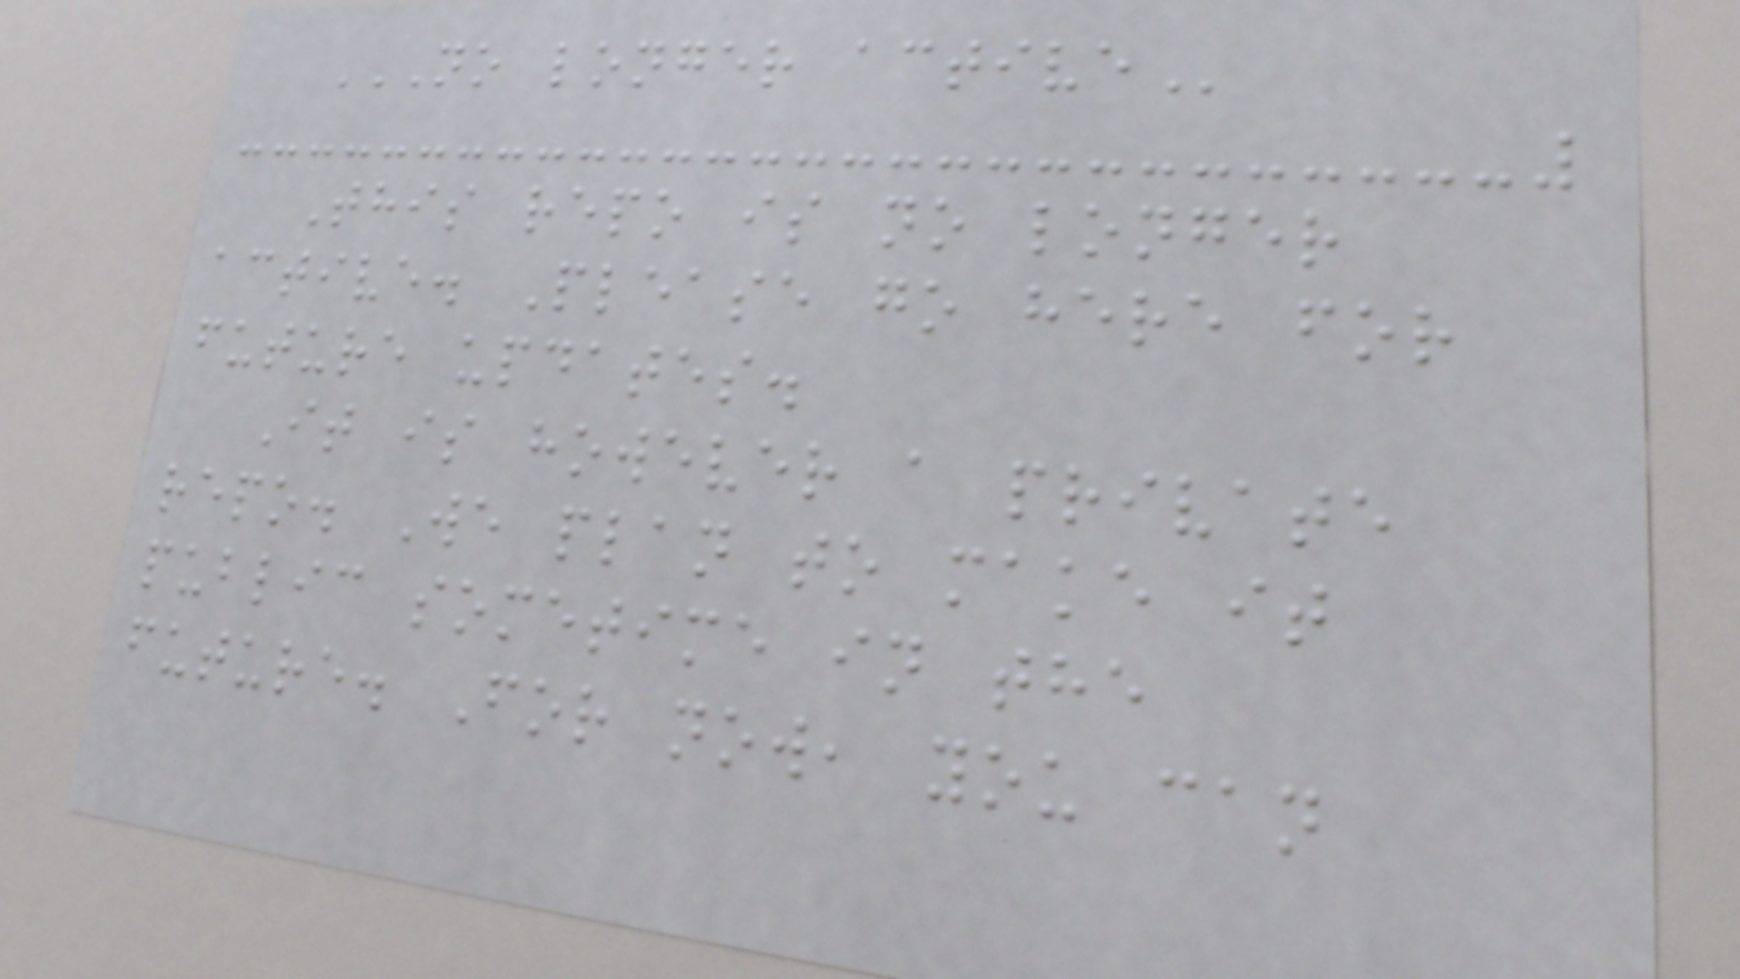NO LONGER ACTIVE
This repo is no longer
active. Please go here for
future updates.
It is however a private
repo. We plan to make it
public sometime in the
future. For now, you can
